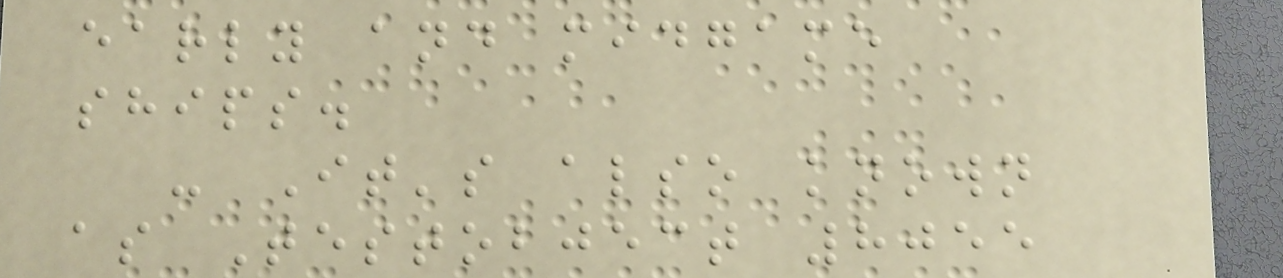early and midgame
ships.
- It's also known
as Testobject 8055
